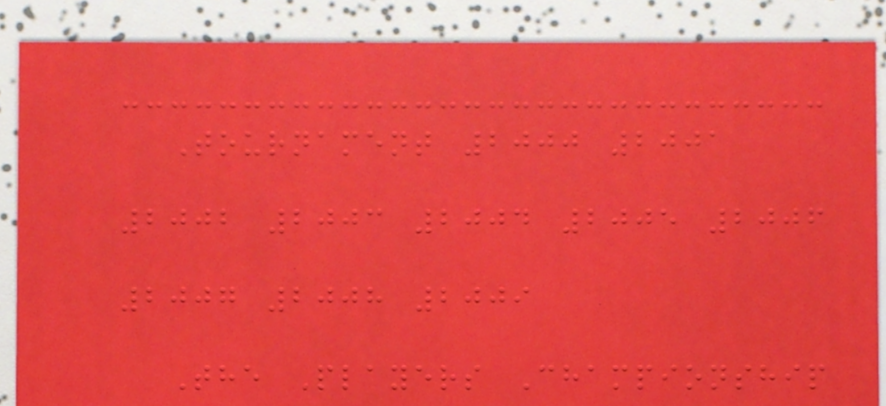Tournament 2000 2001
2002 2003 2004 2005 2006
2007 2008 2009
The Players Championship
